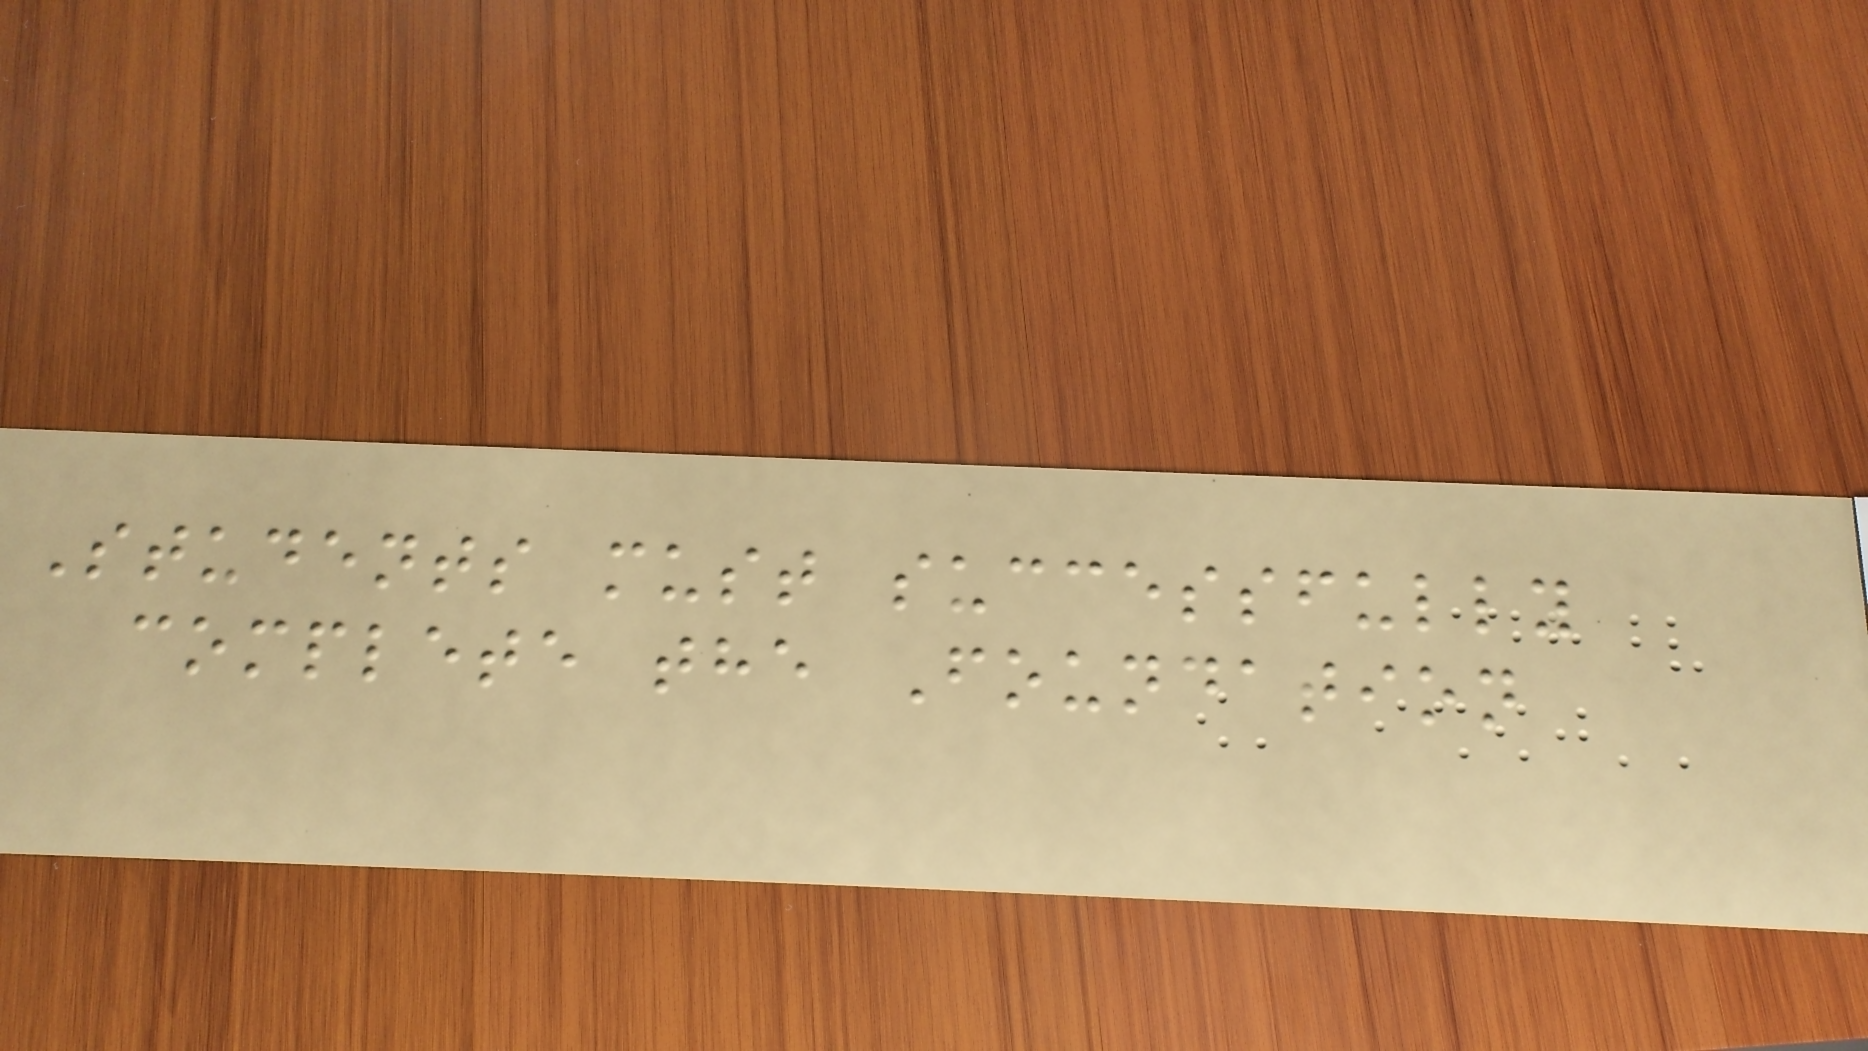Students must successfully
complete the Foundation
